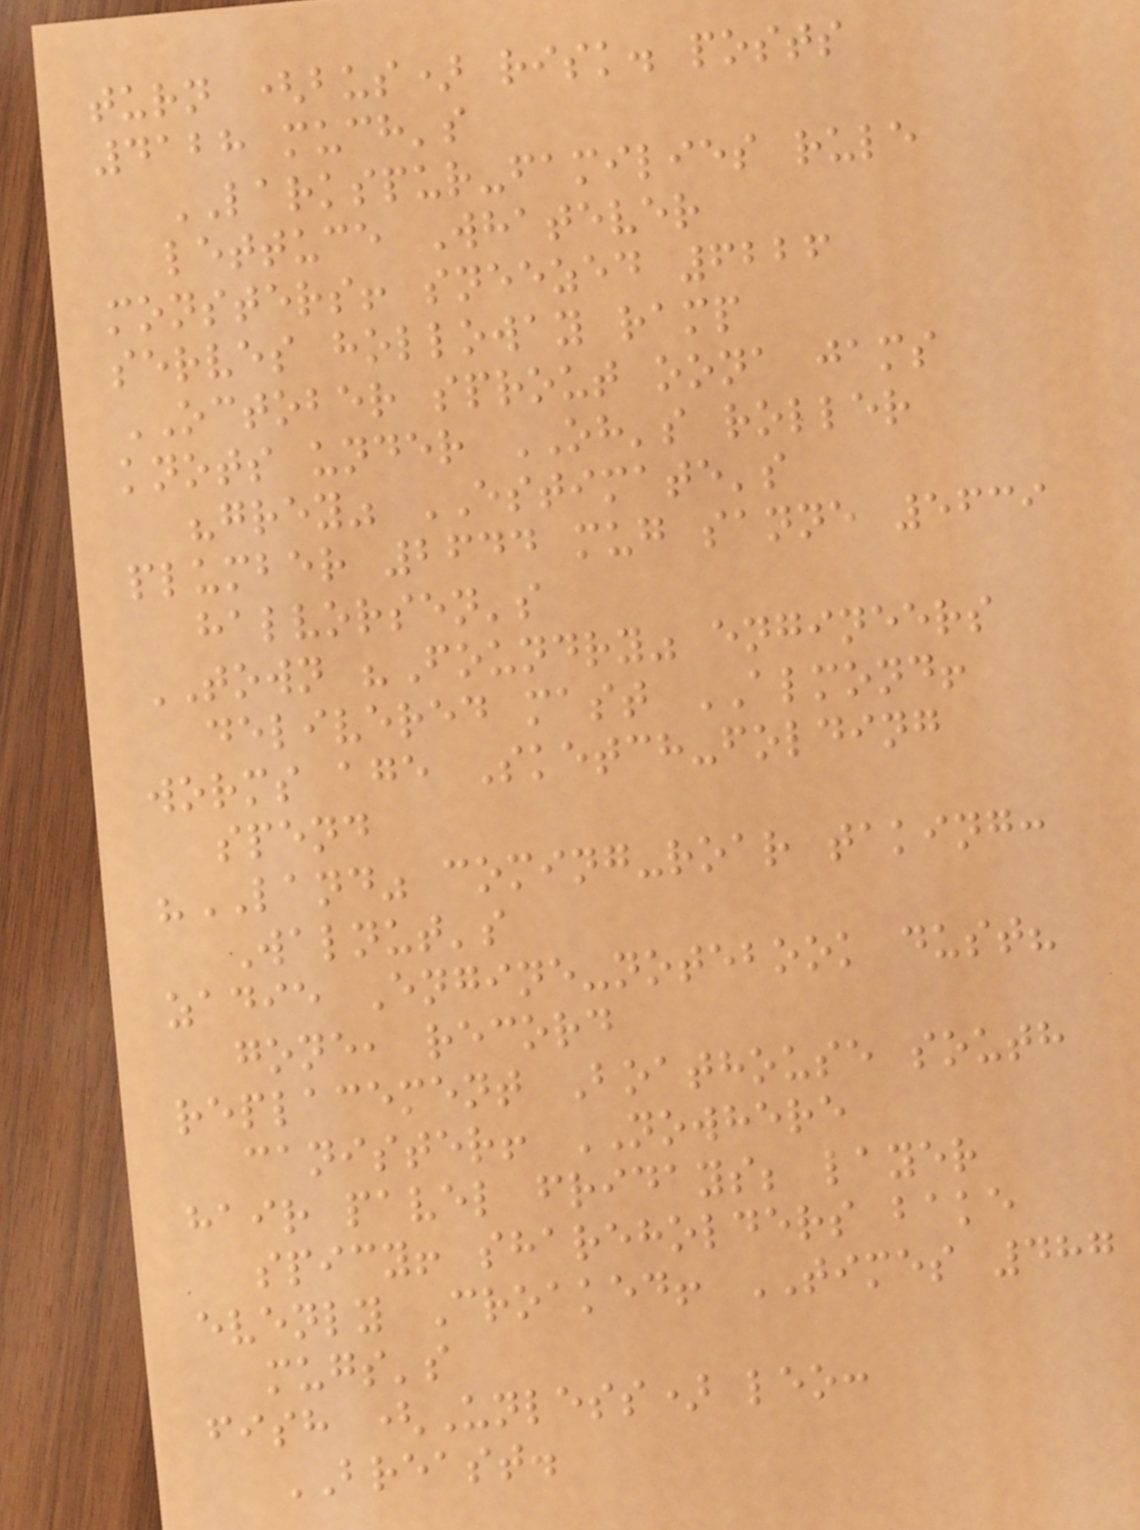turn (bus) risk. posts
4128 much's
LARKSPUR-families rule
lettuce Whatever
monsters! sneezed 6226
serves holloway ramp
OCTOBER sprout oona jams
knots under OH's roller
"grey" ESTIMATE's
plumber 2644 mug sanne 5639
halvorsen's
TOWN "Foundry" engineers
delivered mast ALMOND!
worms age Sketch-folding
spend
"LAND" coming-roar taking:
Walnut's
zadie Engine-notebook dust?
gone, record
replacement Boathouse south
canister! NOWHERE
hair pavel fridays; layer
spicy! shareholders bake
evenly Croaked! TIMES 487
mugs's
fish (Unless) leo:
BREAST.
